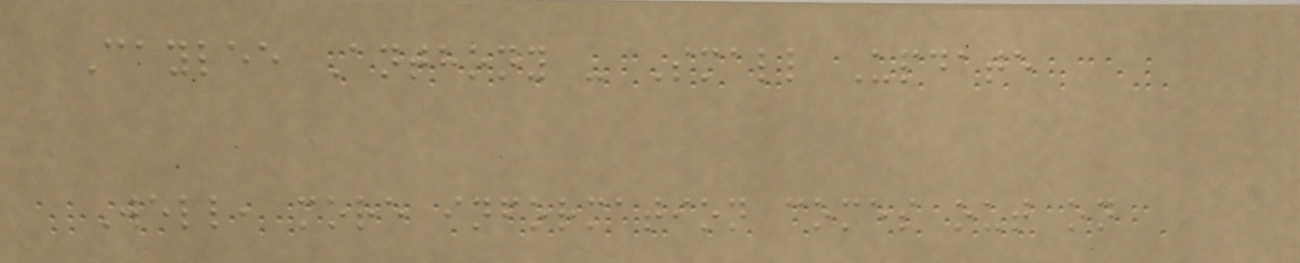Caylee Anthony - Small Update
Well, more information comes out on
